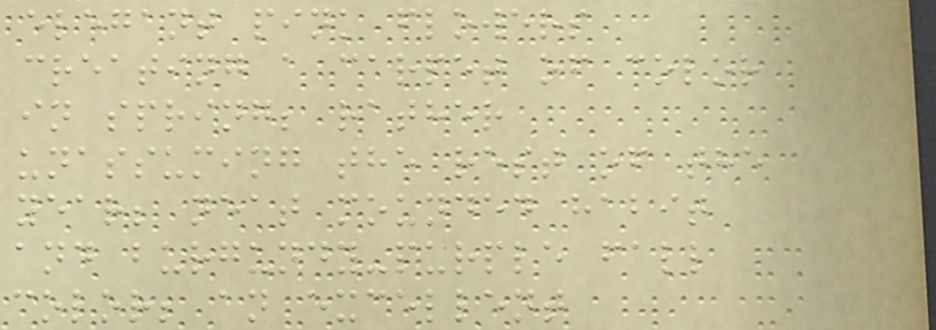elegant pink flowers
creating a carpet of color
in spring; rather
unassuming the rest of the
year; neat mounded habit
and burgundy-purple fall
color; an excellent
